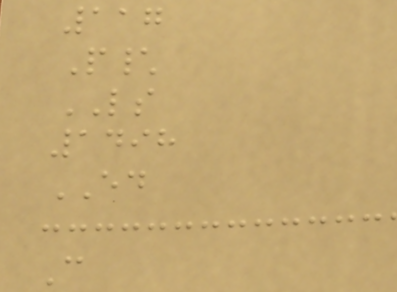117
P\
LS
1498
ED
C
